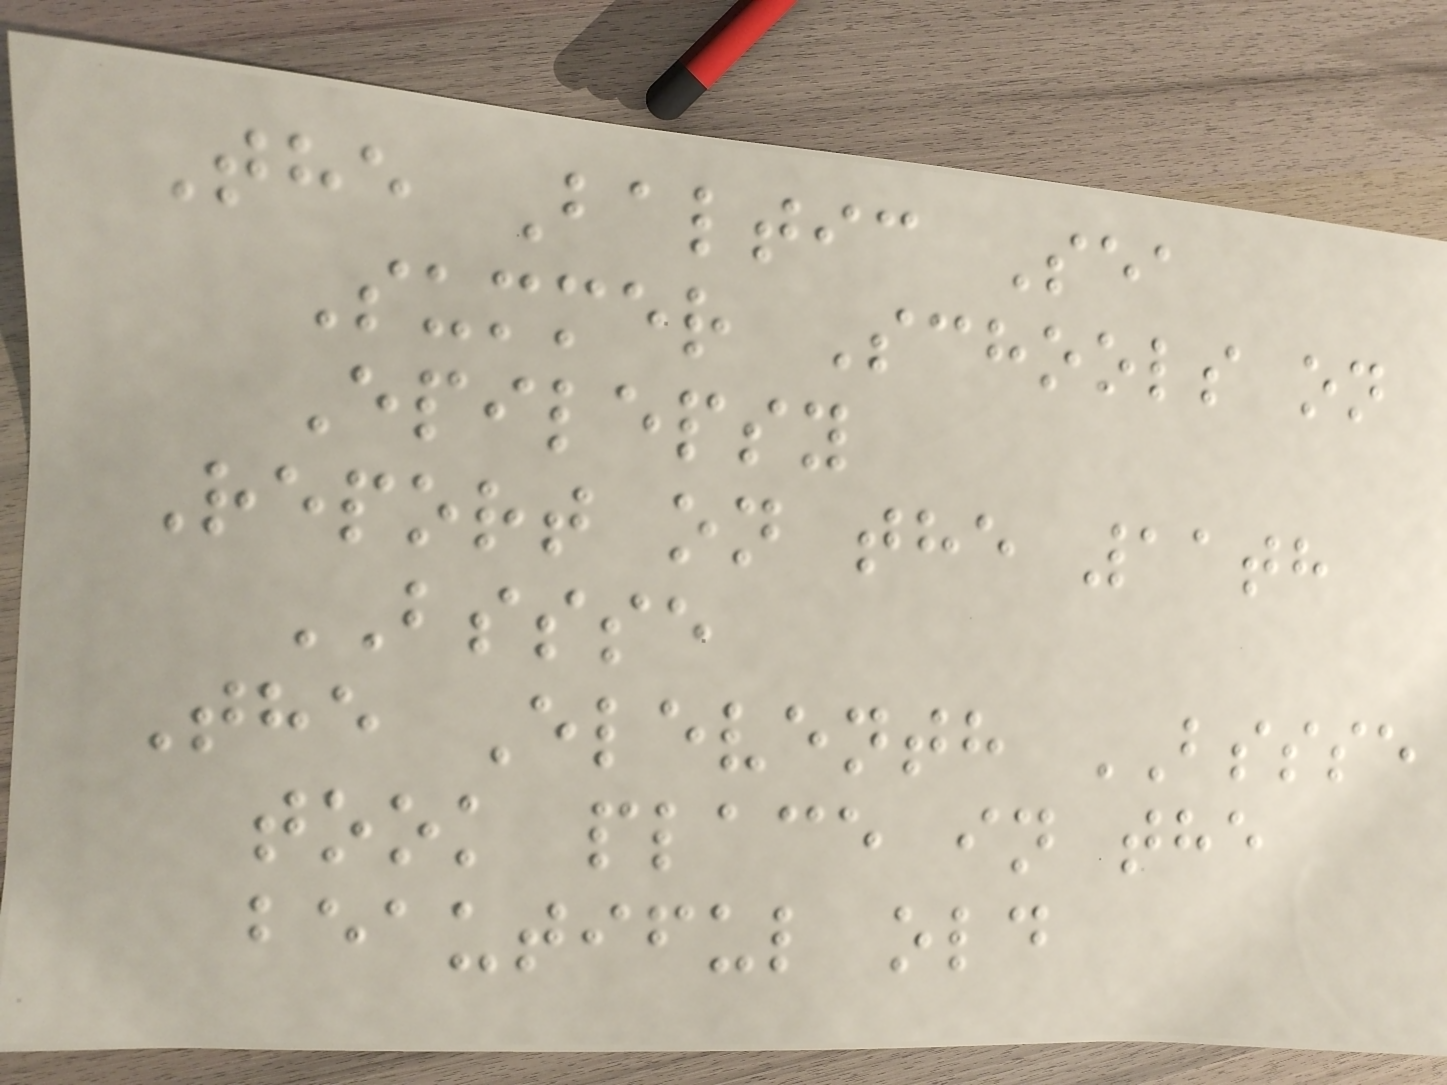The Baltic Sea
Summer Schools on
Epilepsy
Report on the 11th
BSSSE
The Eleventh BSSSE
took place in the
beautiful old
